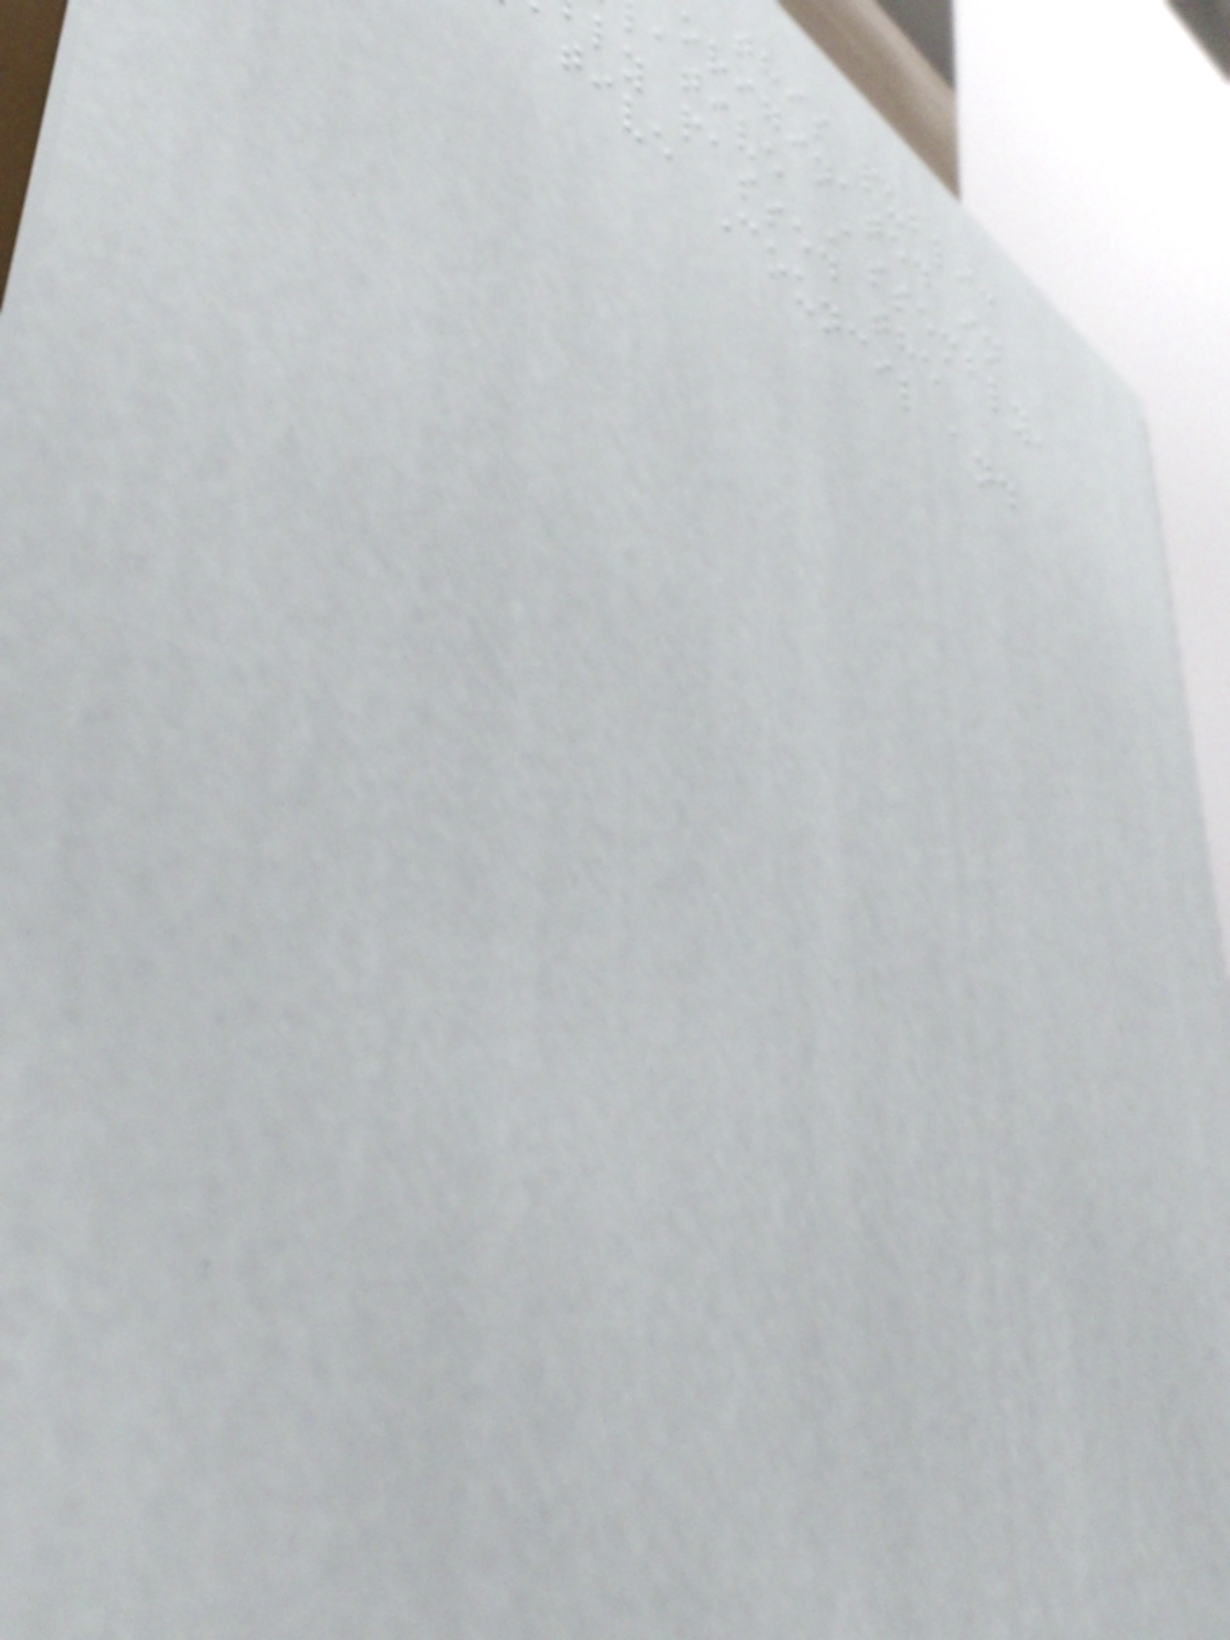this public
originated in
ative Assembly,
ly passed the
tive Council and
